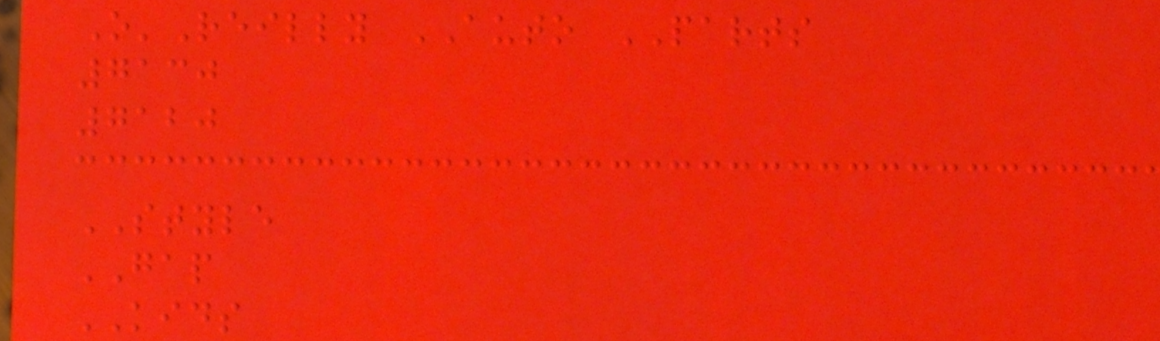O'Reilly AUTO PARTS
7130
7120
STYLE
GAP
KIDS
